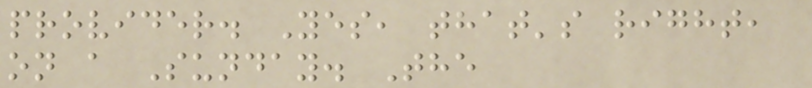provider. Yes, that's right,
on a Sunday. The
